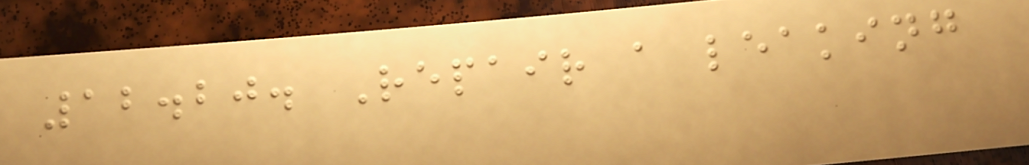12.20. Repair a leaking
